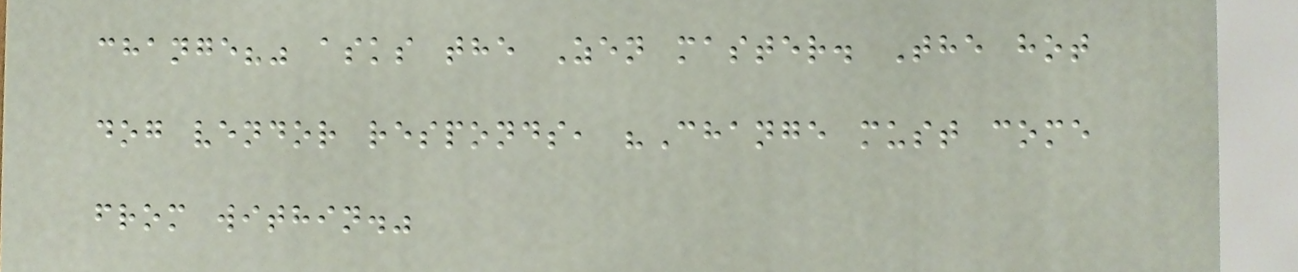change?" asks the Zen master. The hot
dog vendor responds, "Change must come
from within."
